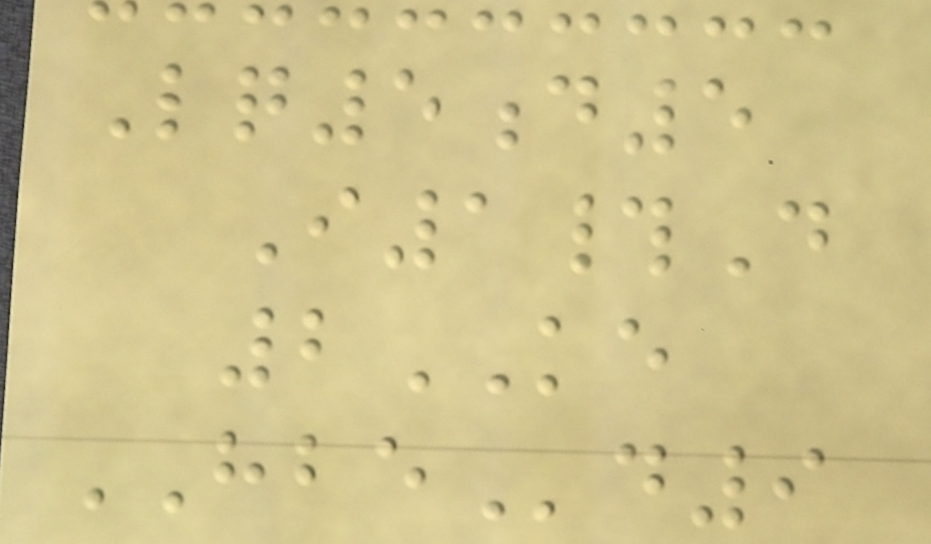Lq5d5
I1#D
2KE
HBEd9
